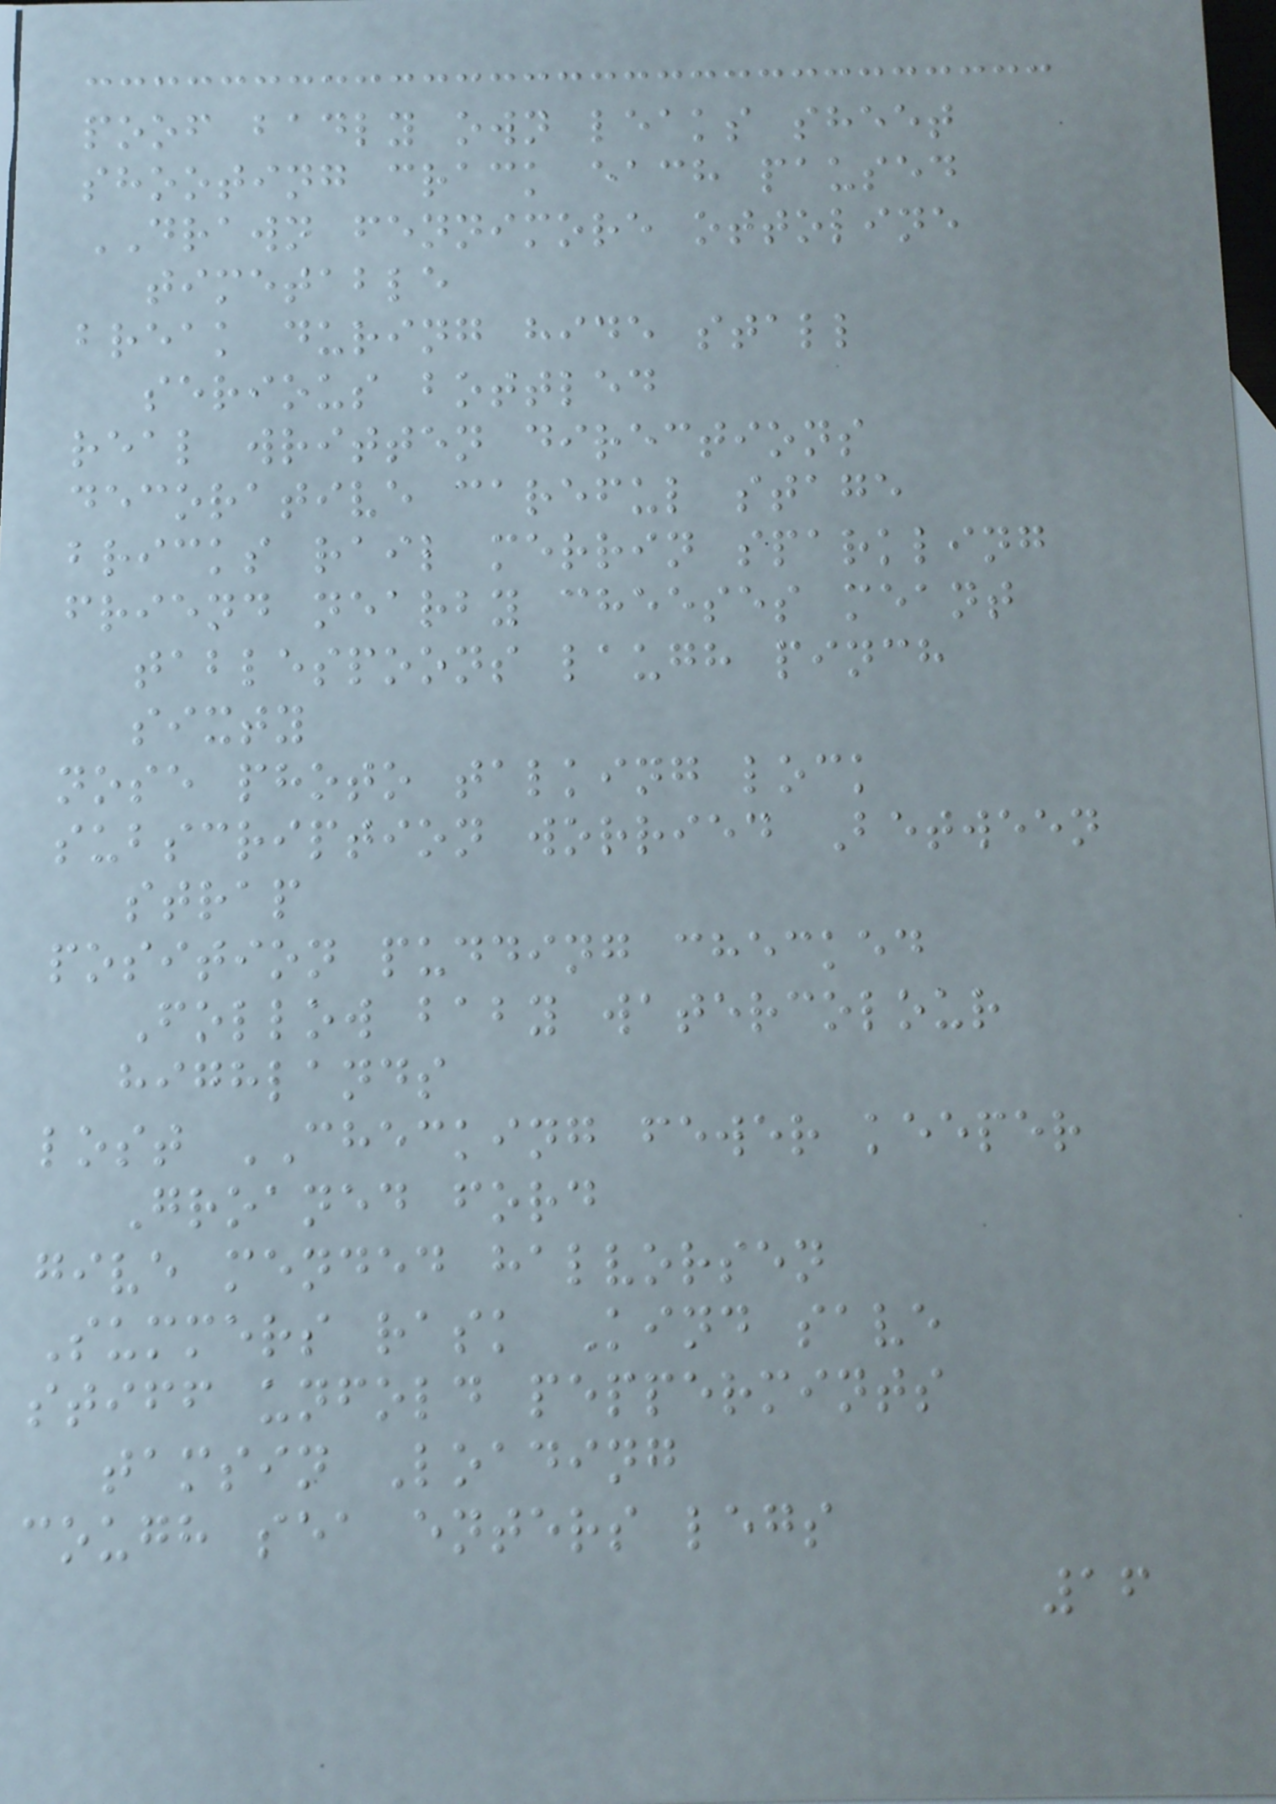poof badly own leaks sheet
shooting crack each paused
DRAWN fennimore ottoline
timetable
break during hide stall
serious bottled
real written directions
decorative careful stage
bricks rail merrin sparkling
friend nearby cheeses meant
tablespoons laugh pinch
sixty
nose photo talking lock
subscription worried Between
strap
position pudding checked
Follow baby watercolour
highlands
lost CHECKING fewer keeper
Groaned ford
give mended halvorsen
Summers rask Kind save
stiff unfold peppermints
tamsin Loading
cough sea enters legs
16
